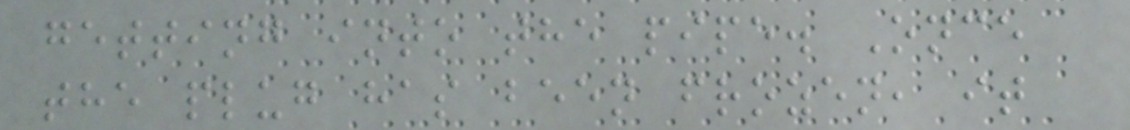getting into the pipe. Once
the plug has been frozen, it
